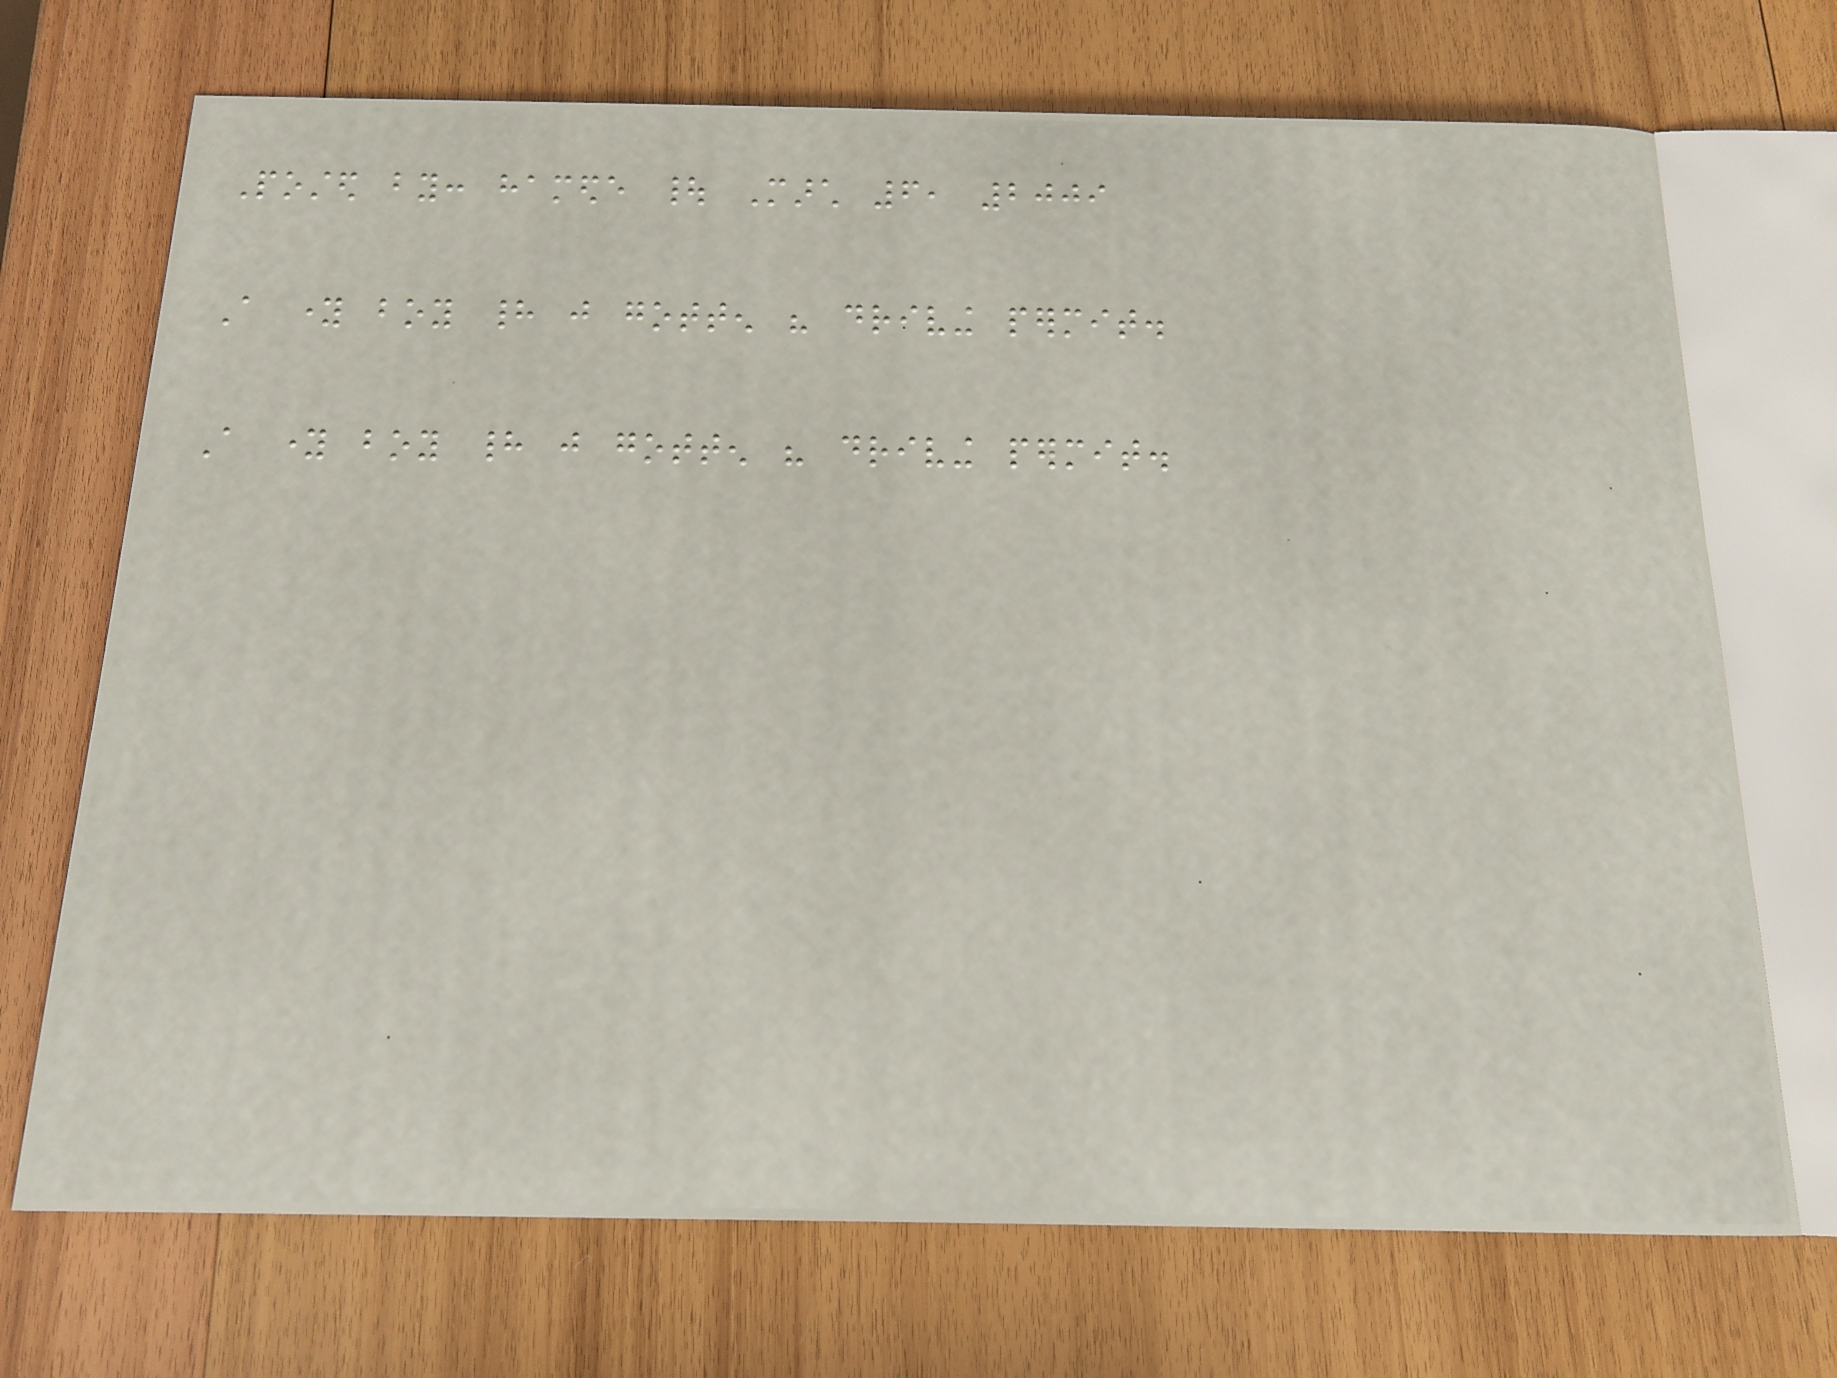Posted by: hamede | March 6, 2009
A young boy had just gotten his driving permit.
A young boy had just gotten his driving permit.
